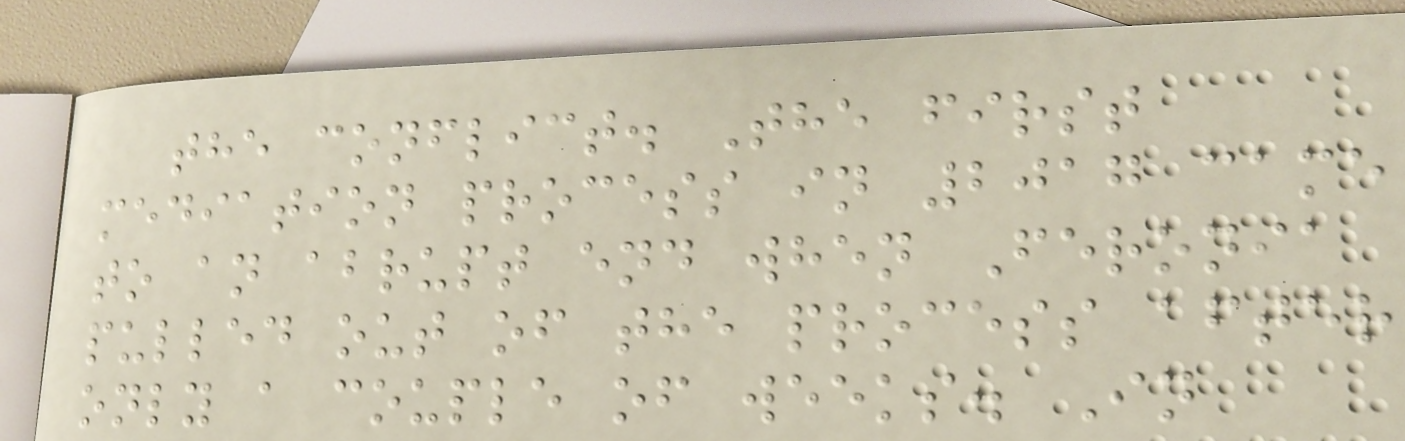the conflict. The first
mediation process in 2017 came
to an abrupt end when Feronia
pulled out of the process after
only a couple of weeks. In
